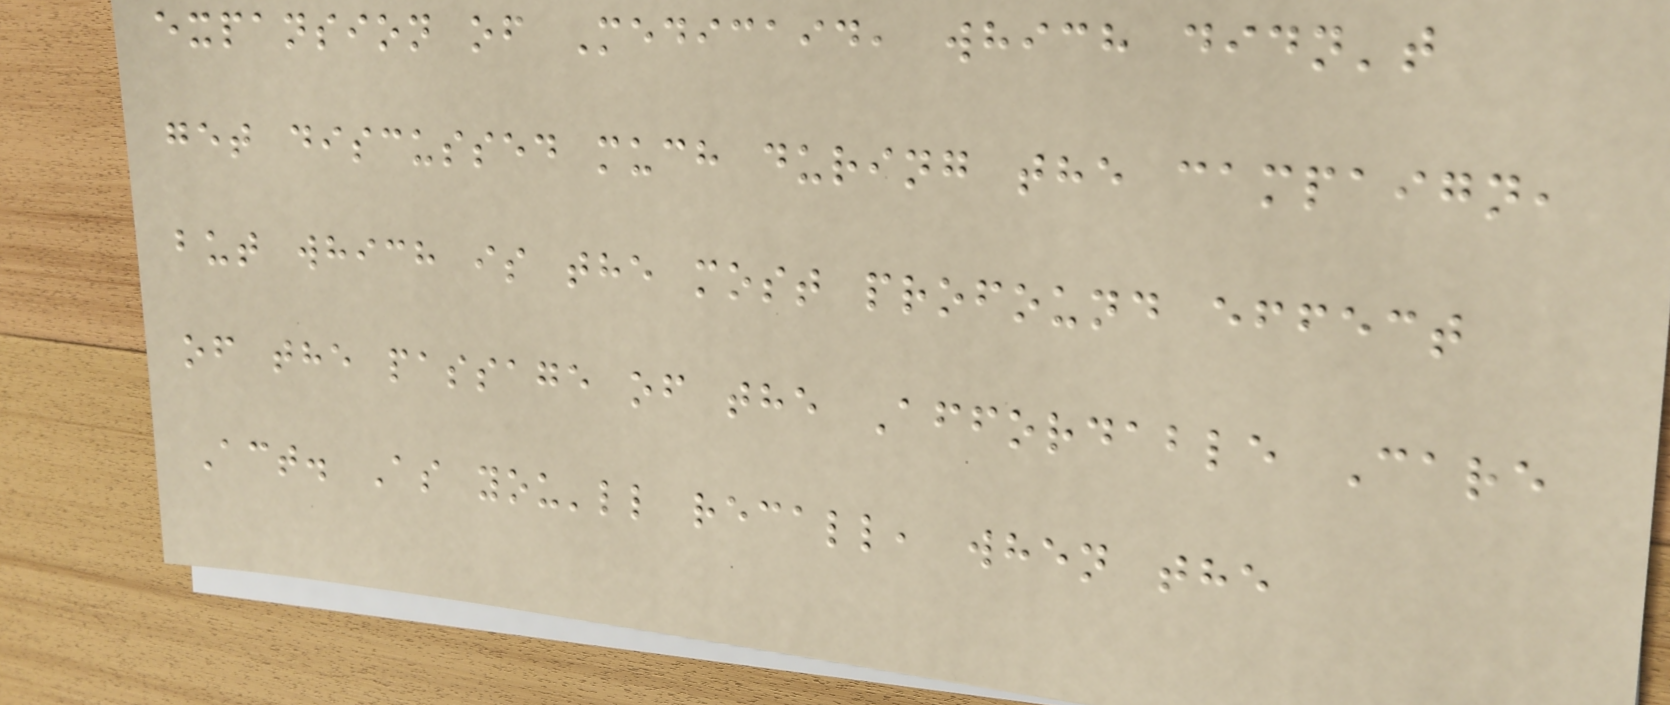expansion of Medicaid, which didn't
get discussed much during the campaign,
but which is the most profound effect
of the passage of the Affordable Care
Act. As you'll recall, when the
